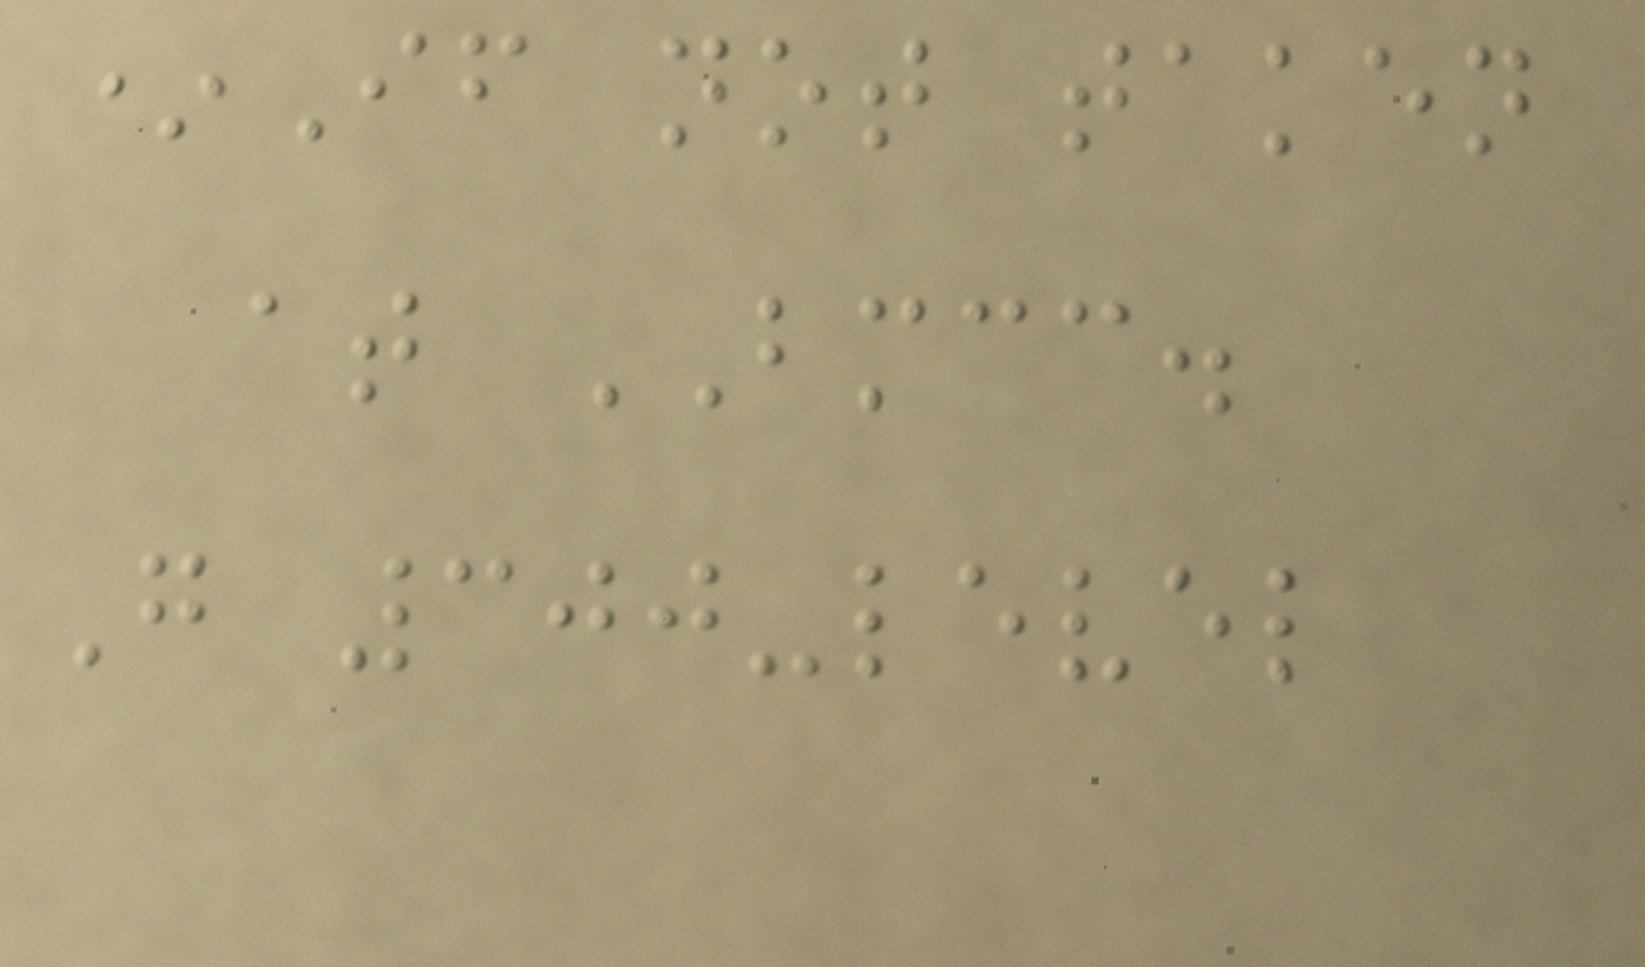*If not taken
at BMCC.
G 300-level
